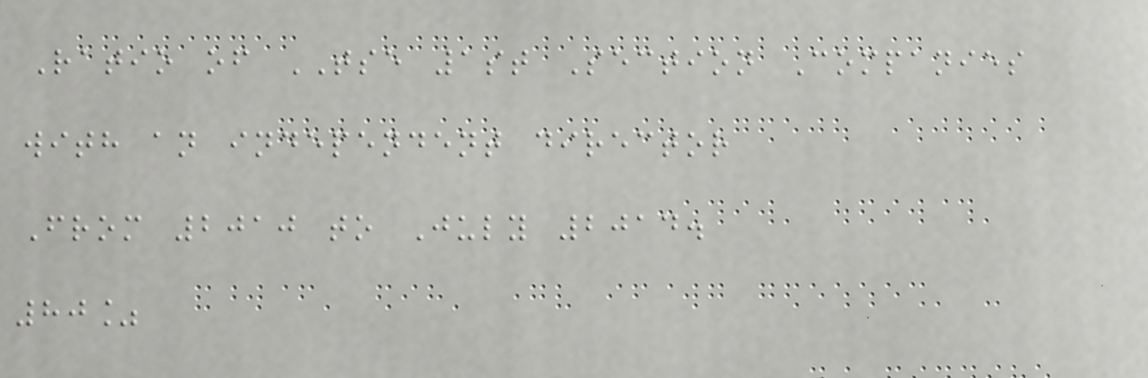Ratio of TSE 1st Section Companies
with an independent director
From 2010 to July 2014.
80%
